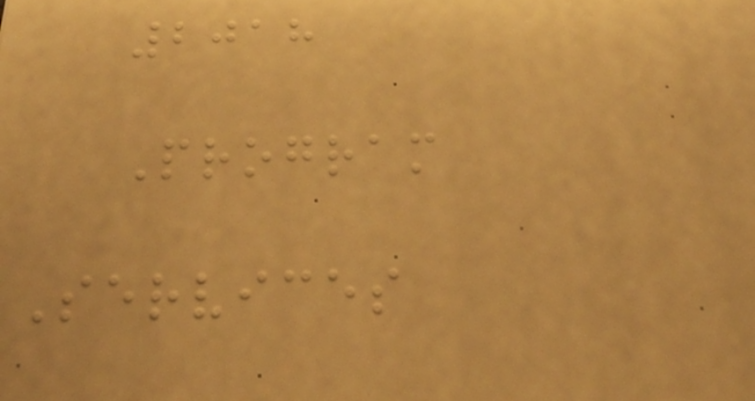2018
Program
Services
